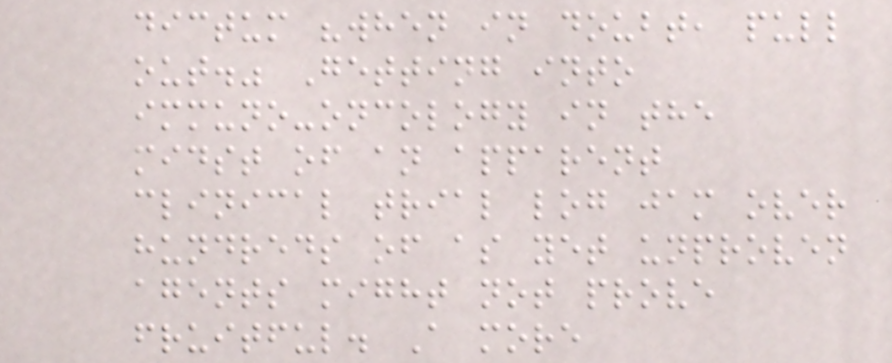dictum "when in doubt, pull
out." Getting into
immuno-oncology in the
midst of an apparent
clinical trial log jam over
hundreds of as yet unproven
agents might not prove
fruitful. A more
